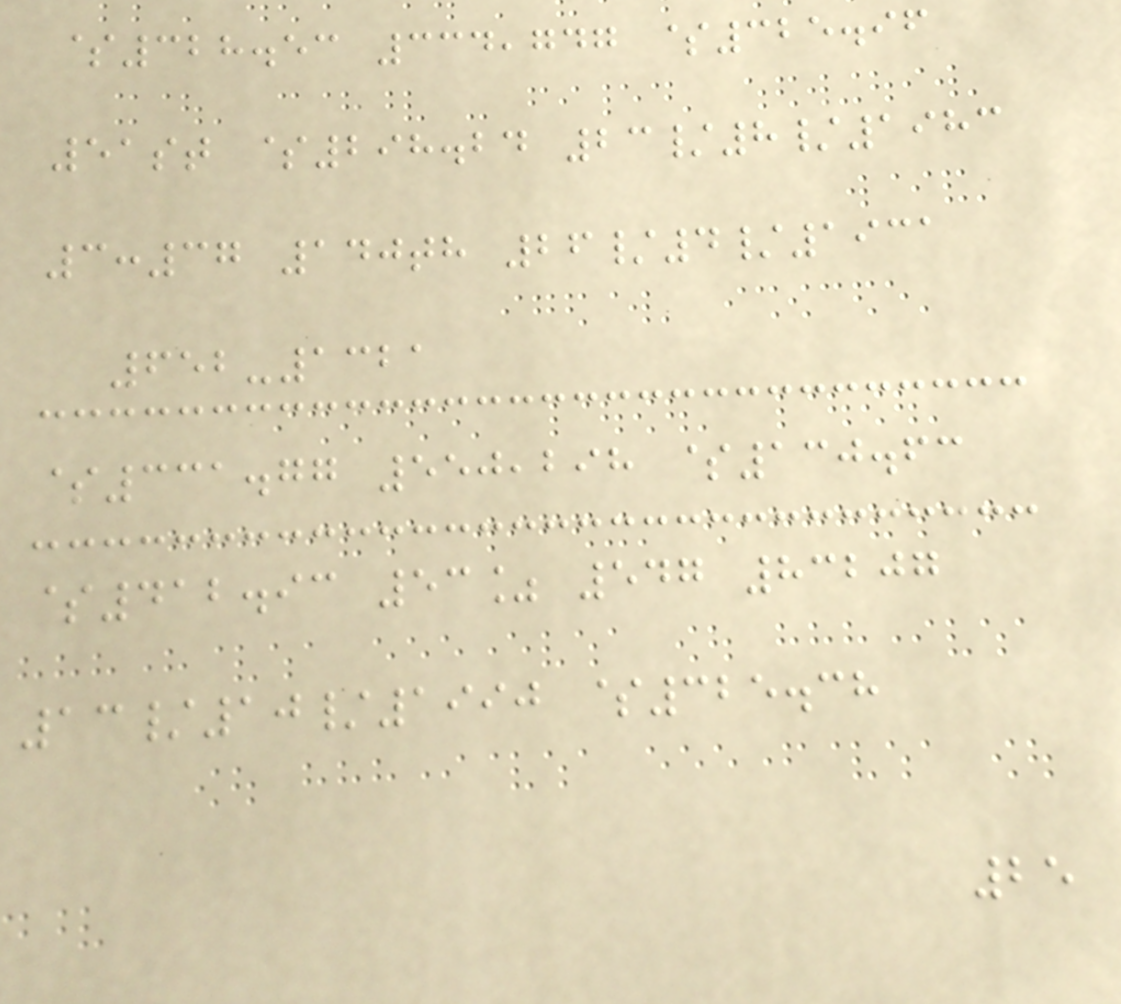$328.53 334,747 $325.96
51st $298.24 23/8/1983
3:37 140th 26/4/1931
652-1321
$331.77 550,298 $130.63
$412.93 53% 547 83207
13/10/1990 $325.38
25
